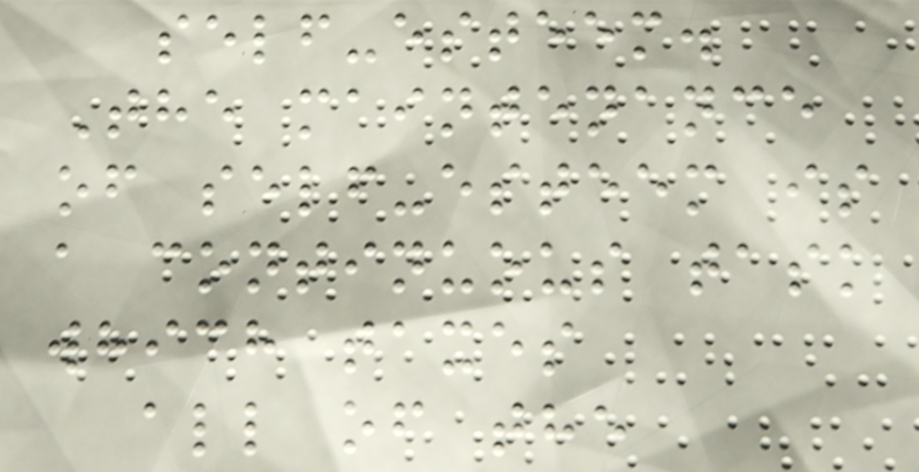self-esteem.
The maintenance
of self-esteem is
a continuous task
which taxes
all of the
